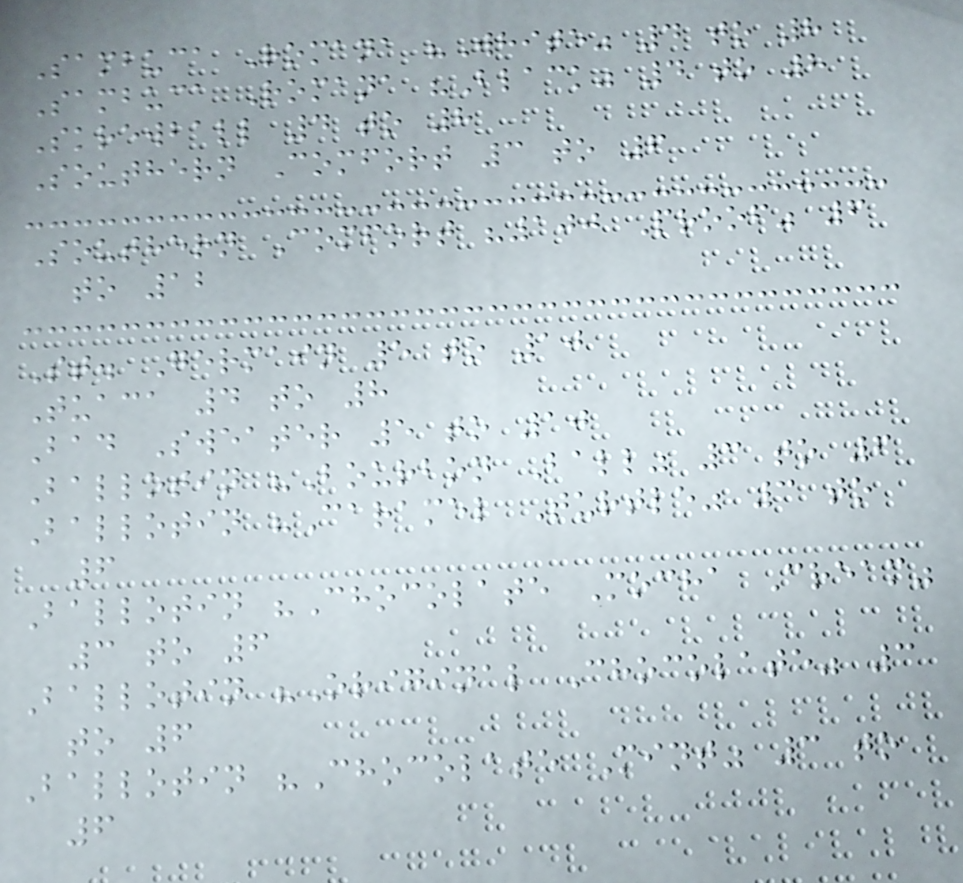Sambuca Romana "White" 4 to 8
Sambuca Romana "Black" 4 to 8
Skrewball 4 to 8
Southern Comfort 3 to 6
Southern Comfort "100 Proof" 6
to 12
St. Germain 5 to 10
Tuaca 4 to 8
Bad Sweater 5 to 10
Ballotin "Bourbon Ball" 3 to 6
Ballotin "Caramel Turtle" 3 to
6
Ballotin "Chocolate Mocha Cream"
3 to 6
Ballotin "Original Chocolate" 3
to 6
Ballotin "Chocolate Mint" 3 to
6
